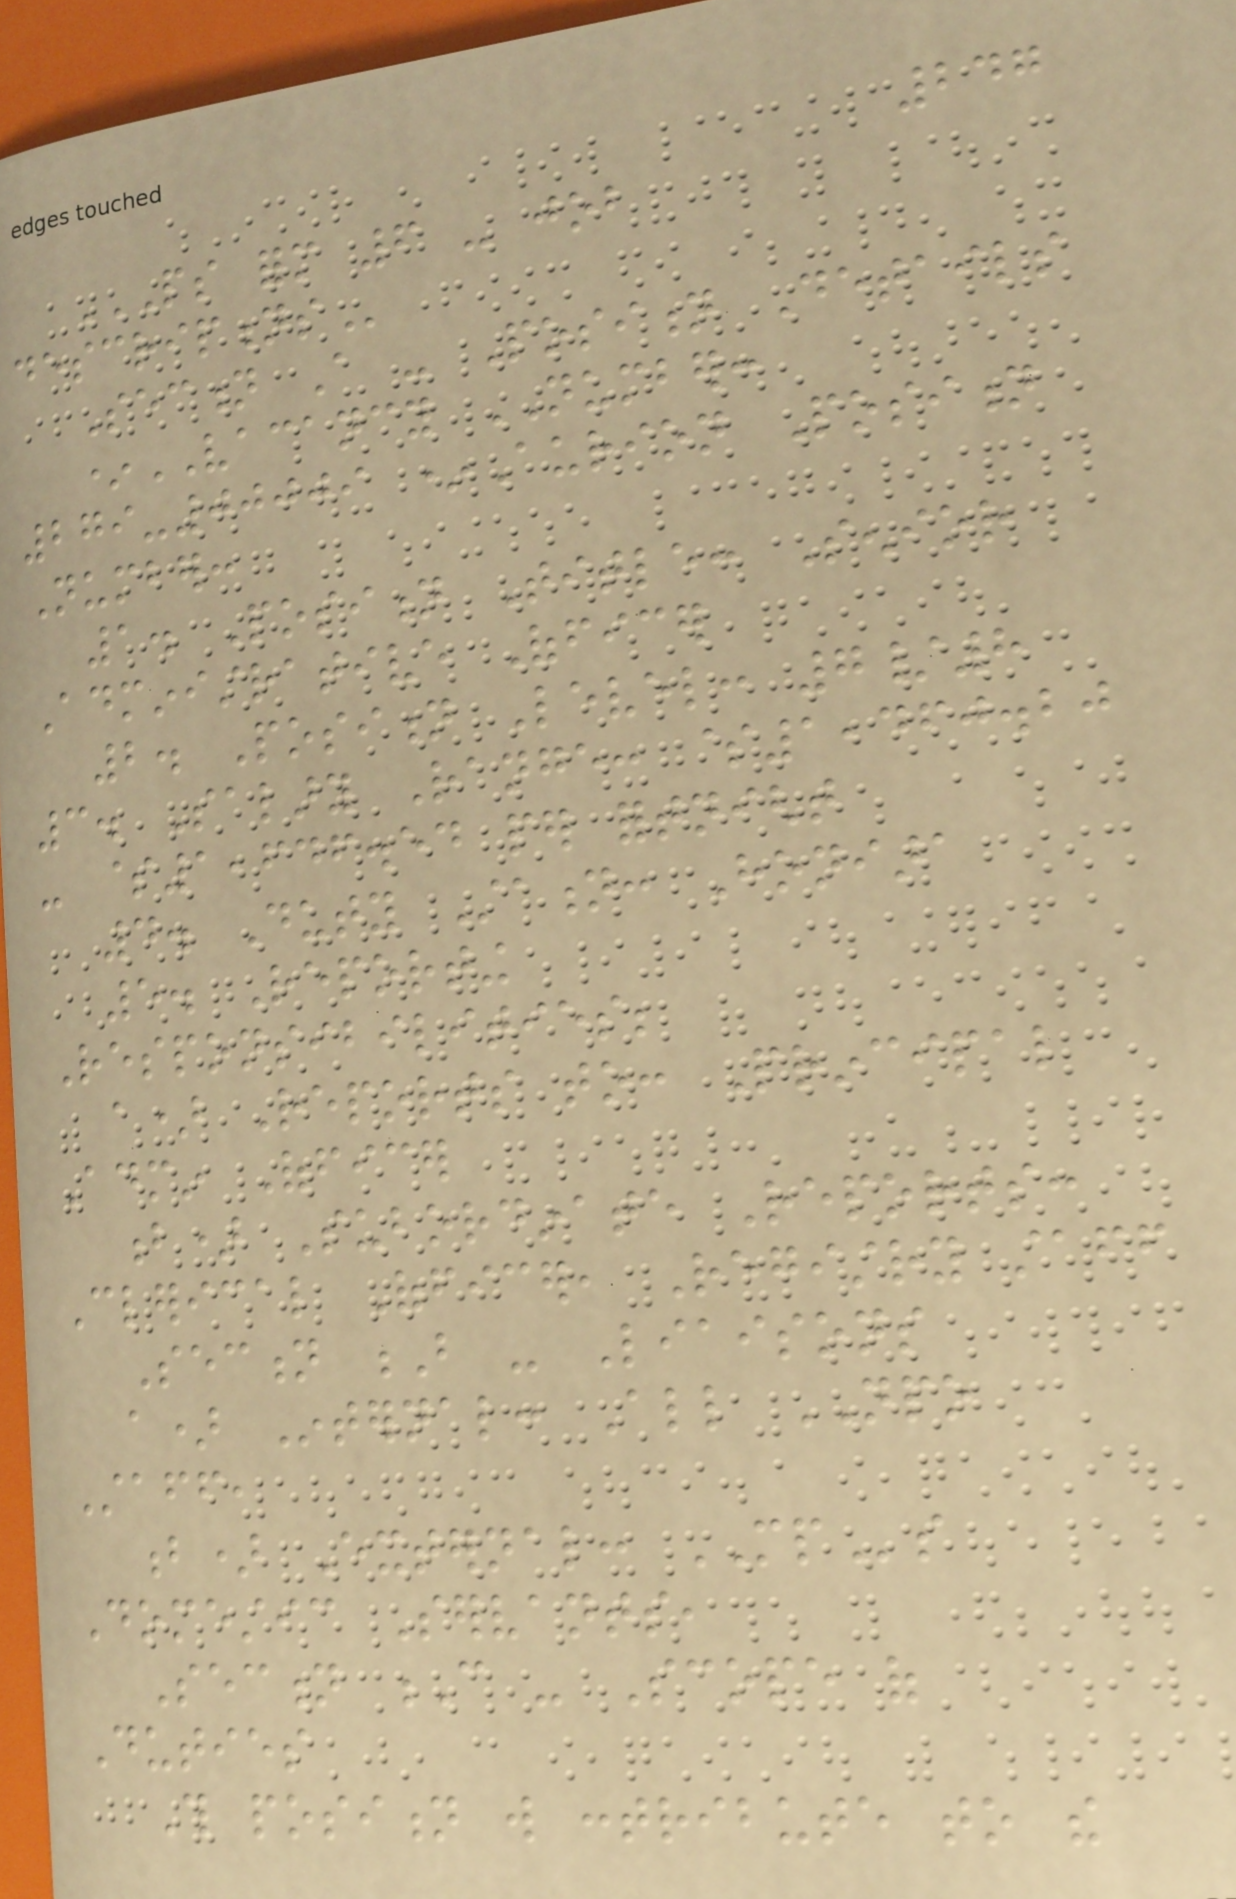247
PS FORM 6 - JOB
DESCRIPTIONS
Section A - Position Details
*VACANCY NUMBER:
279-00009 *Aurion Position
Number:
1. Position Title: Senior
Administrative Officer
2. Position Level: 7/8
3. Salary Range: $1,460.20
- $1,646.54 per fortnight
4. Duty Station: Honiara
5. Reporting
Responsibilities;
a) Reports to: Principal
Admin Officer
b) Subordinate Reports:
Clerical Officer, Registry staff
Section B - Liaisons
a) Internal: All NPO
Staff,
b) External: MPs
Domestic Servants,
Section C - Scope of
Duties
This position will contribute to the
